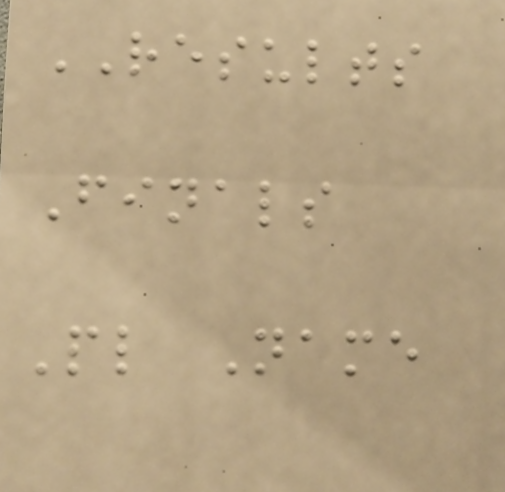RESULTS
Finals
Pl Name
